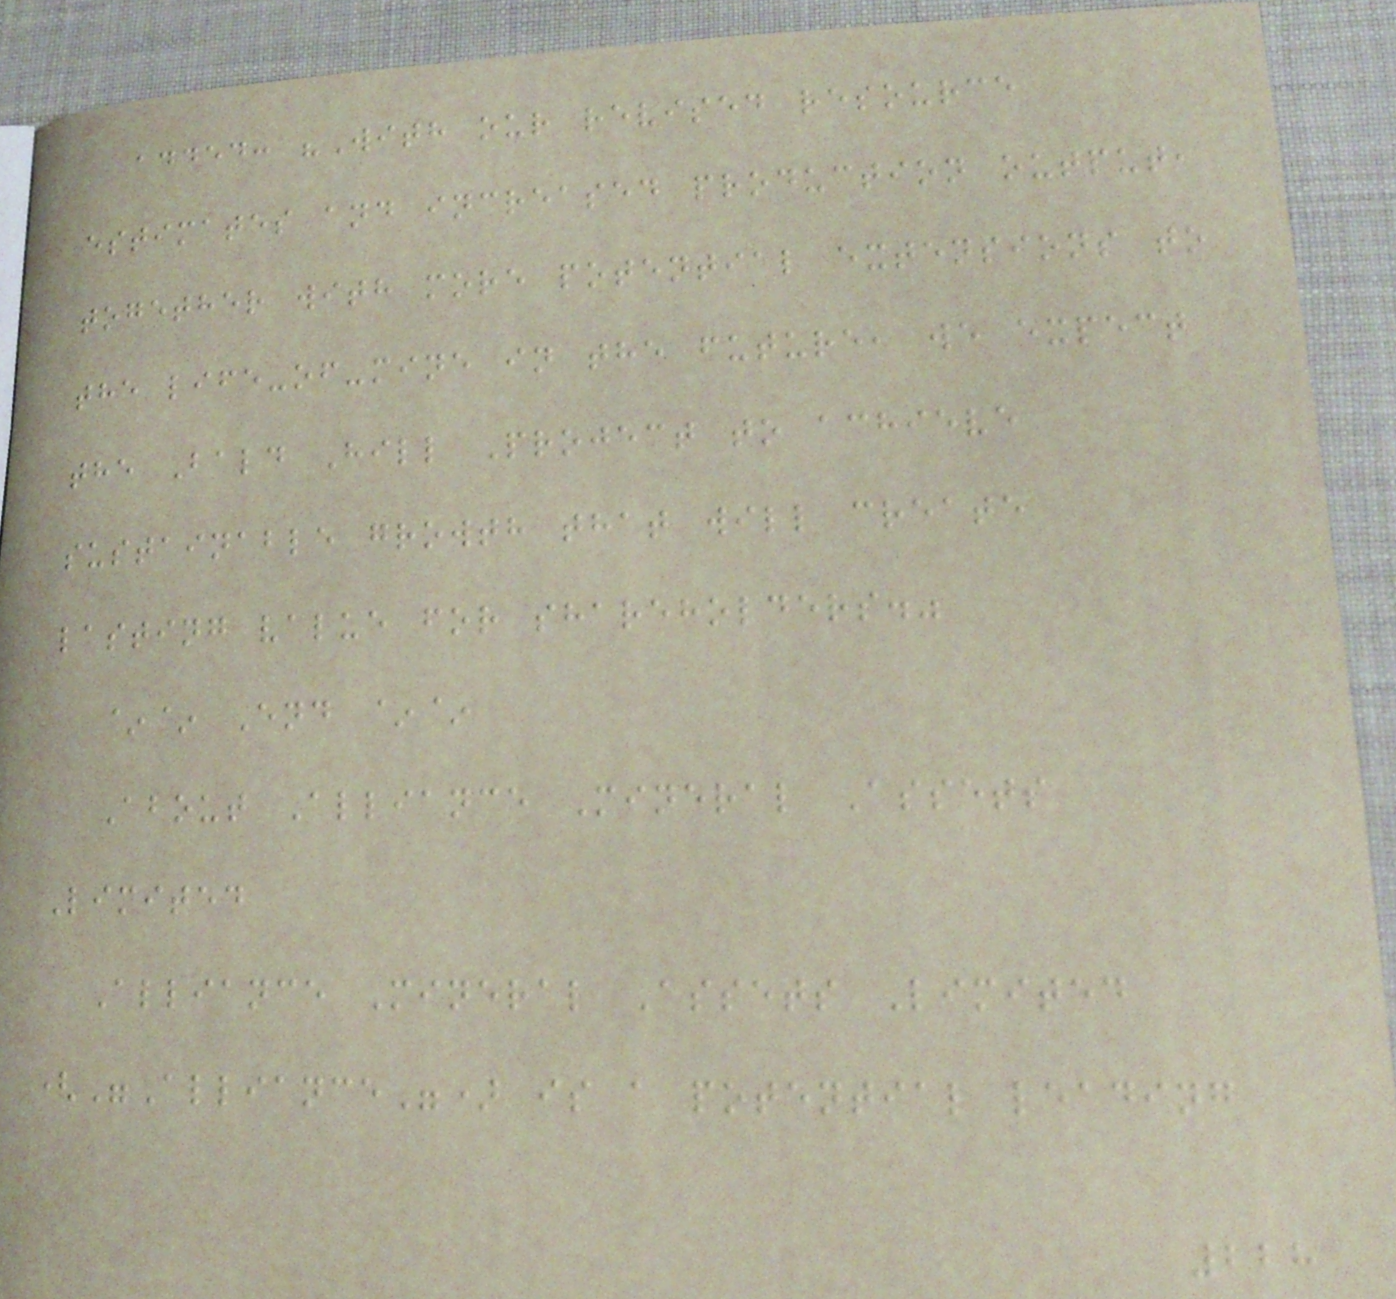added: "With our revised resource
estimates and increased production output,
together with more potential extensions to
the life-of-mine in the future, we expect
the Bald Hill Project to achieve
sustainable growth that will create
lasting value for shareholders."
~~ End ~~
About Alliance Mineral Assets
Limited
Alliance Mineral Assets Limited
("Alliance") is a potential leading
228
